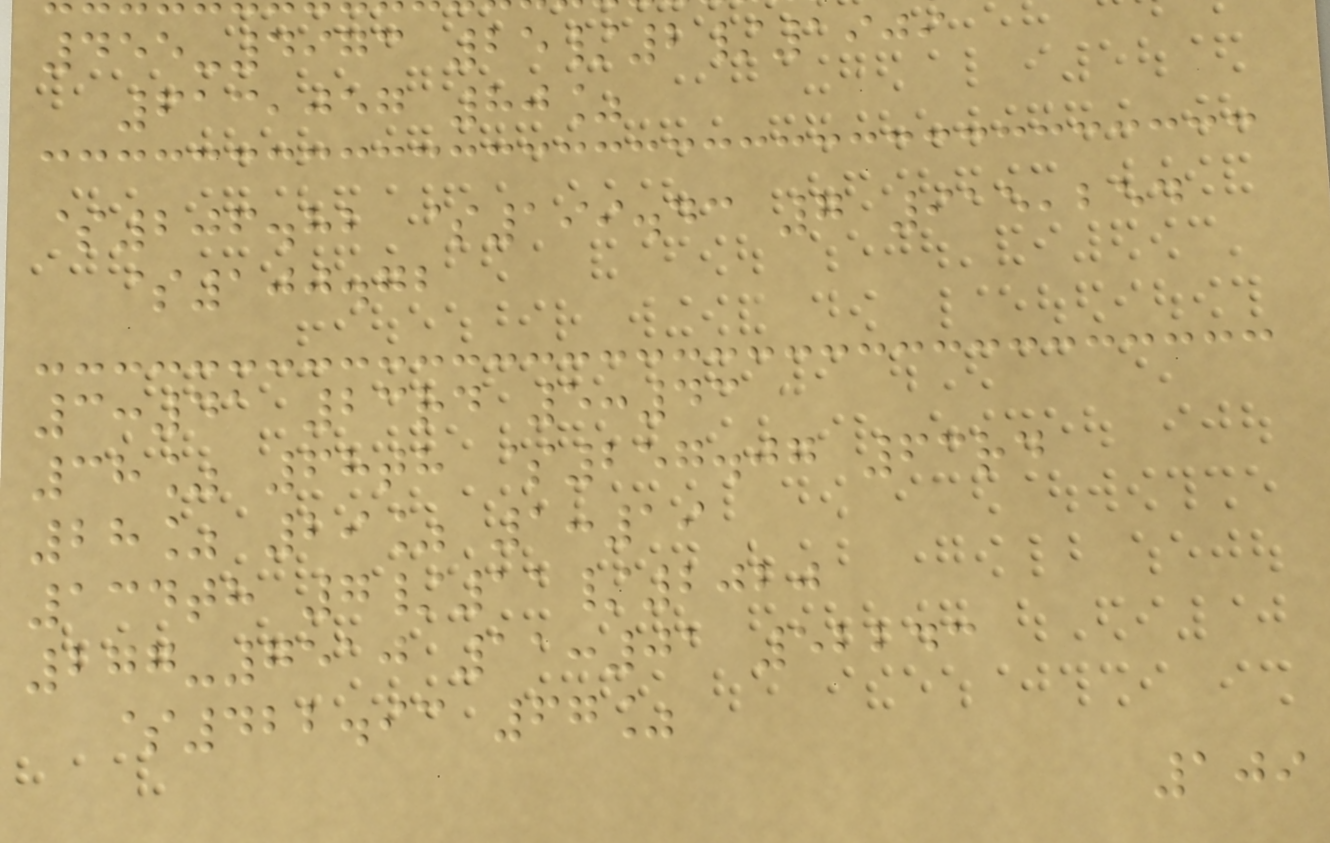455-4973 25/2/1909
613,057 80%
$206.82 $199.43 7 915,254
$100.72
3:41 23rd 5:43
38% 68th $257.07 63rd
28% 29% 1:19
134th 7/11/2020
277-7510 11:01 52243
$422.93 67%
109
